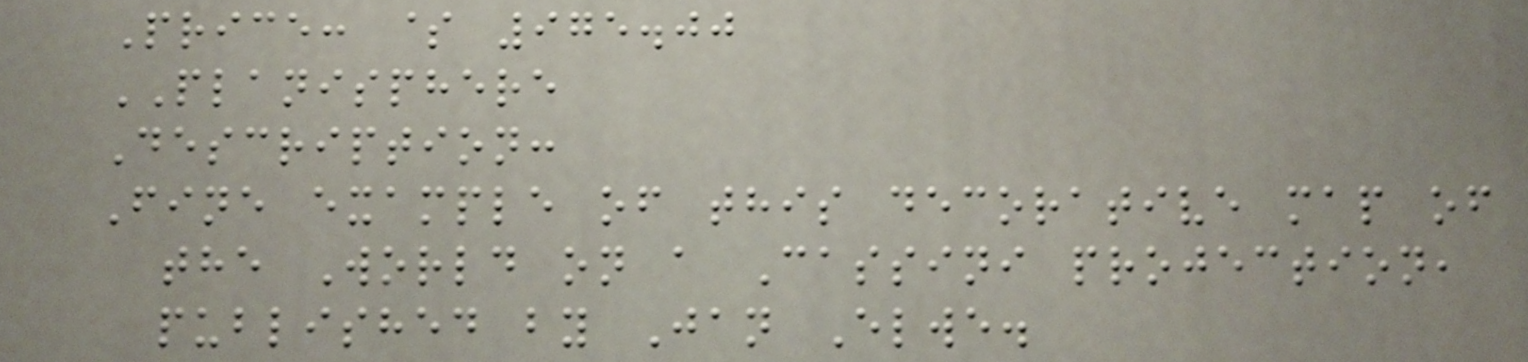Price: $ 975.00
PLANISPHERE
Description:
Fine example of this decorative map of
the World on a Cassini projection,
published by Jan Elwe.
